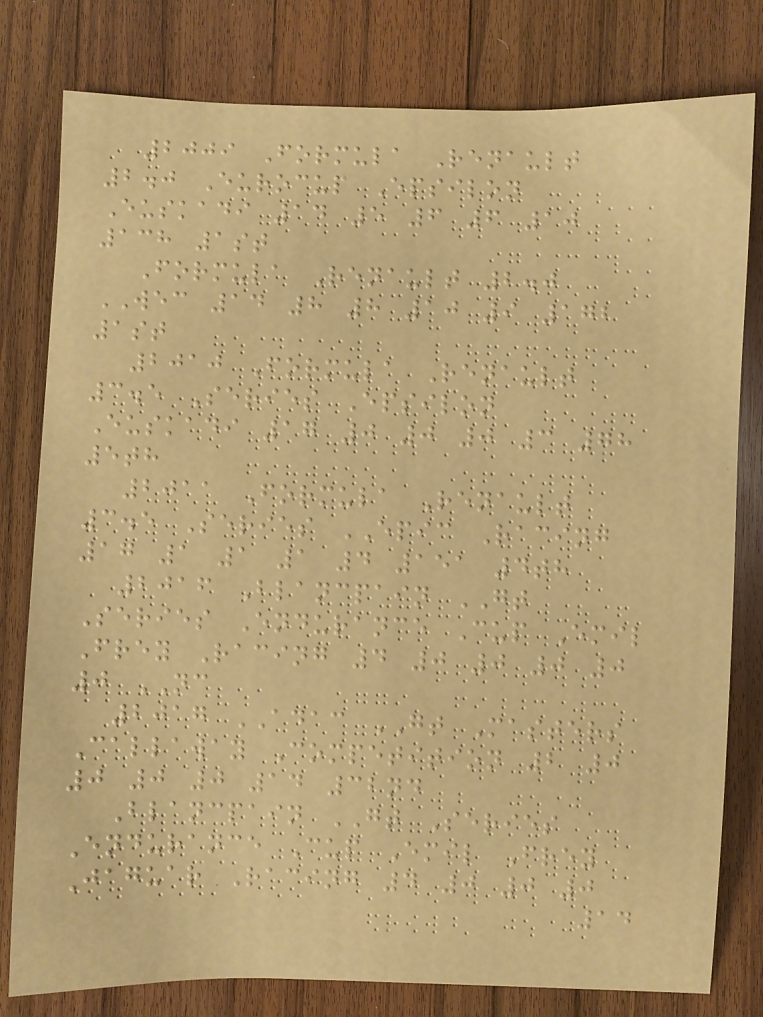2009 Formula Renault
2.0 Eurocup Epsilon
Euskadi 14 5 6 6 10
138 1st
Formula Renault 2.0
WEC 14 8 8 10 9 172
1st
2010 Formula Renault
3.5 Series Epsilon
Euskadi 17 0 0 0 3 78
5th
2011 Formula Renault
3.5 Series EPIC Racing
17 1 1 1 4 151 4th
2016 Blancpain GT
Series Endurance Cup Emil
Frey Racing 4 0 0 0 0
0 NC
2017 ADAC GT Masters
Callaway Competition 2 0
0 0 0 14 32nd
Blancpain GT Series
Endurance Cup Emil Frey
Jaguar Racing 4 0 0 0
14
